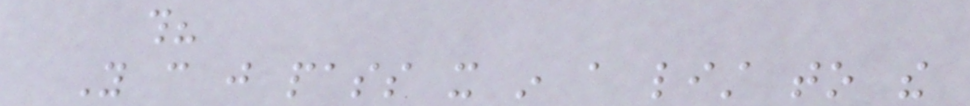this?
You can just pass it in a list to the
